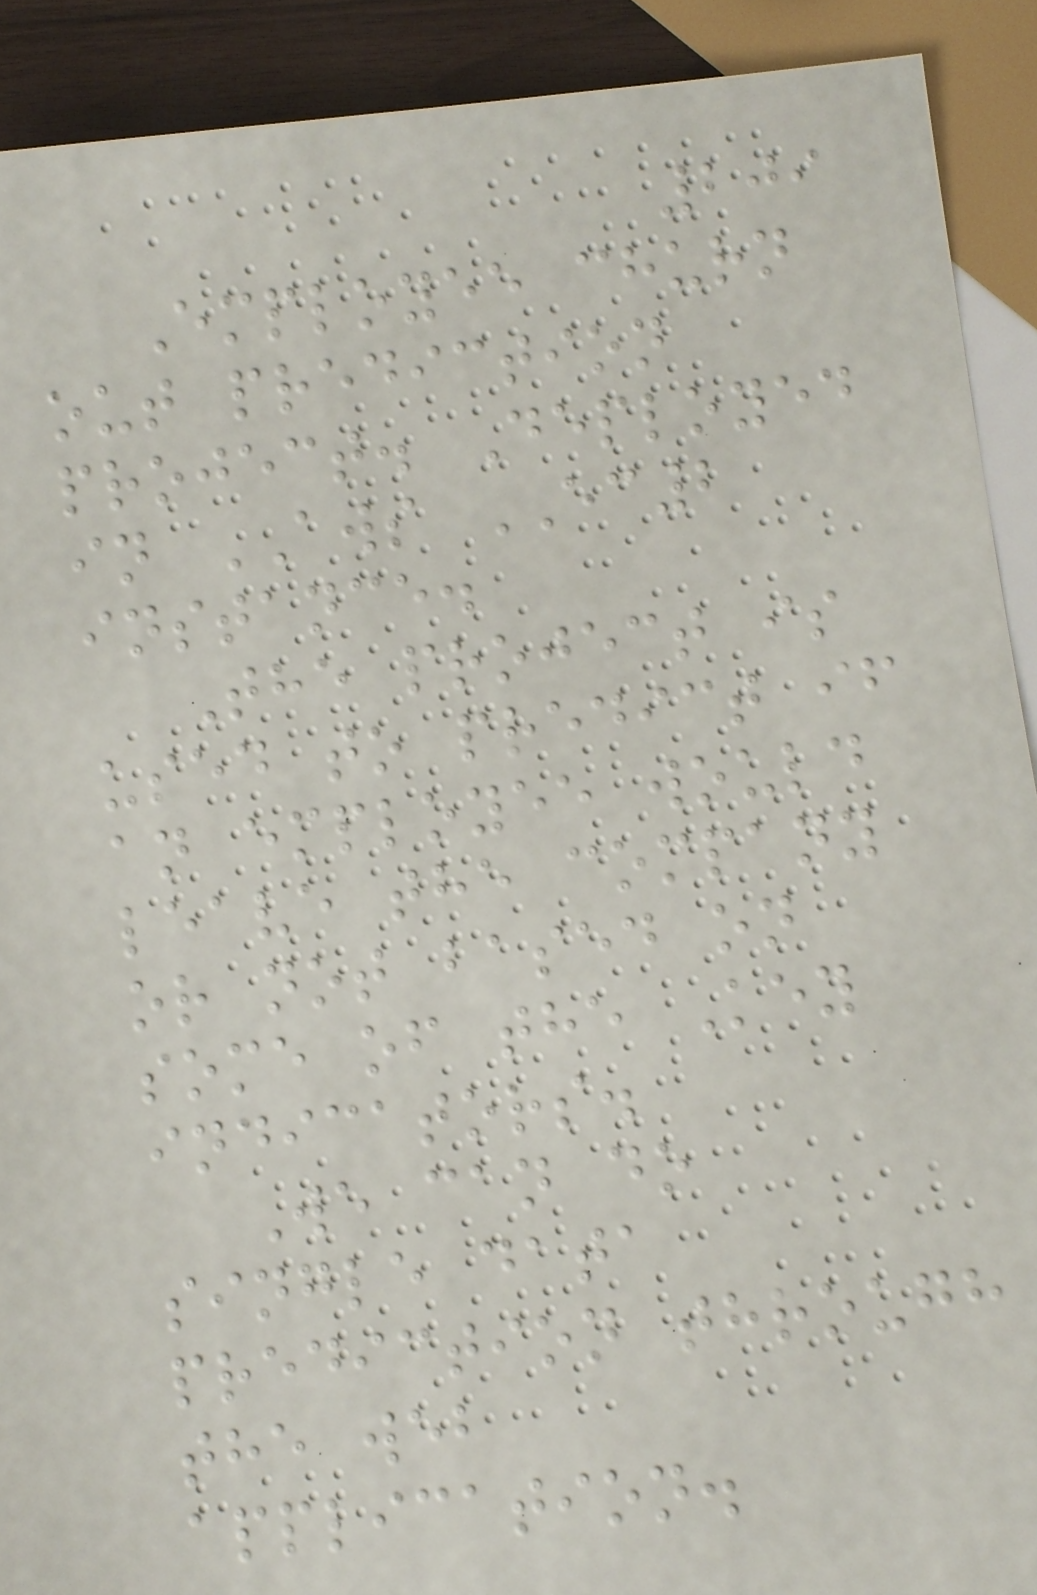209
Employee churn
out prediction
project. Deployed
in AWS EC2
instance.
The project is
used to predict if
an employee would
leave the company
or not based on
some of the Key
indicators.
We can do
single data
prediction through
the web
application.
